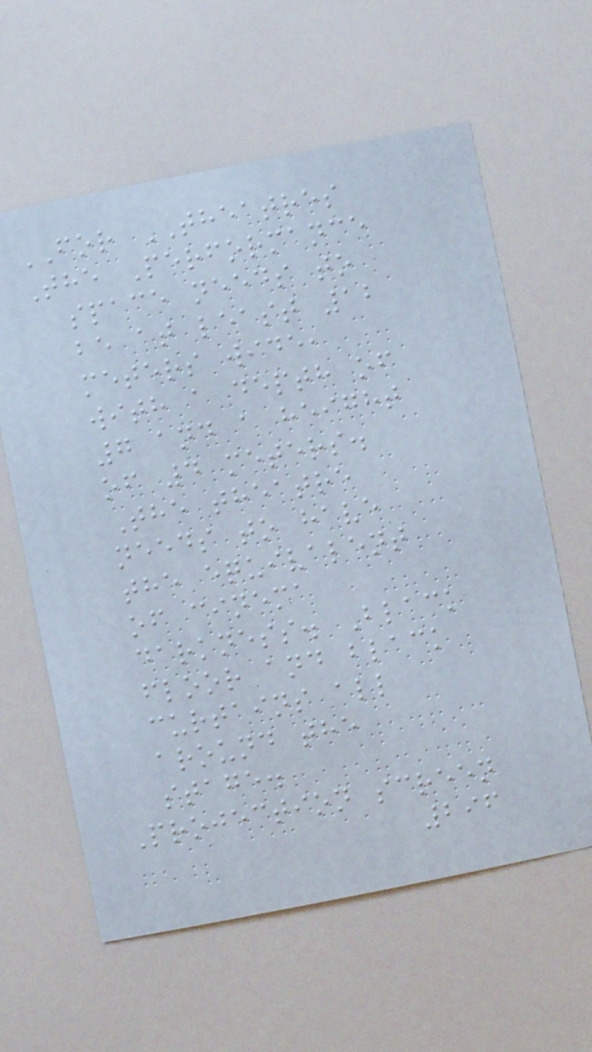FOR THEATRES
The Performance
space needs to
be at least 12
meters wide,
with a depth of
7 and a height
of 4 meters.
The theatre
needs to have
the equivalent
of cinema
darkness. Black
floor and black
curtains all
around the
stage.
Projection screen
296
